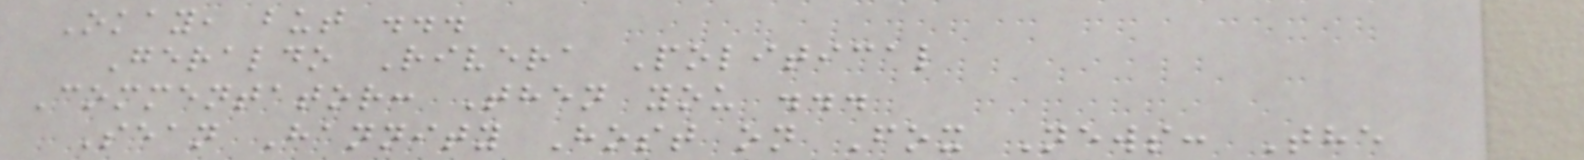Okay, but ...
Geraldo Rivera Political
Commentator: Then you ...
Sean Hannity Host on Fox News: The
